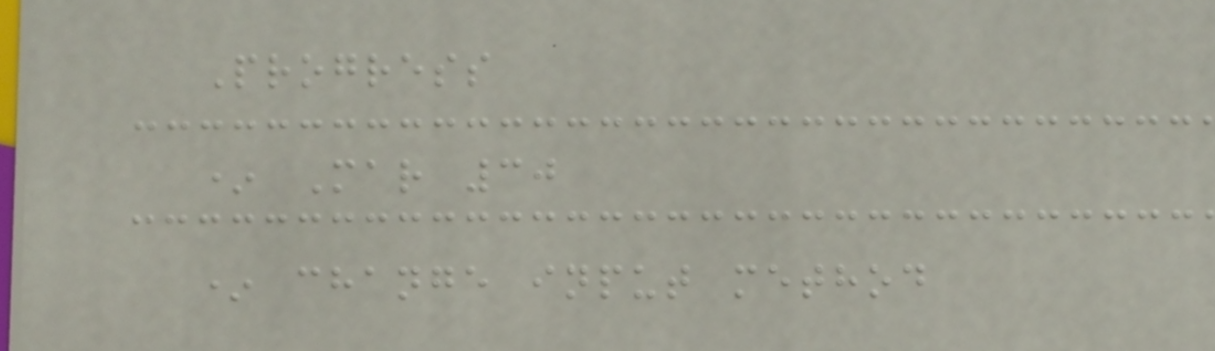Progress
* Mar 30
* change input method
